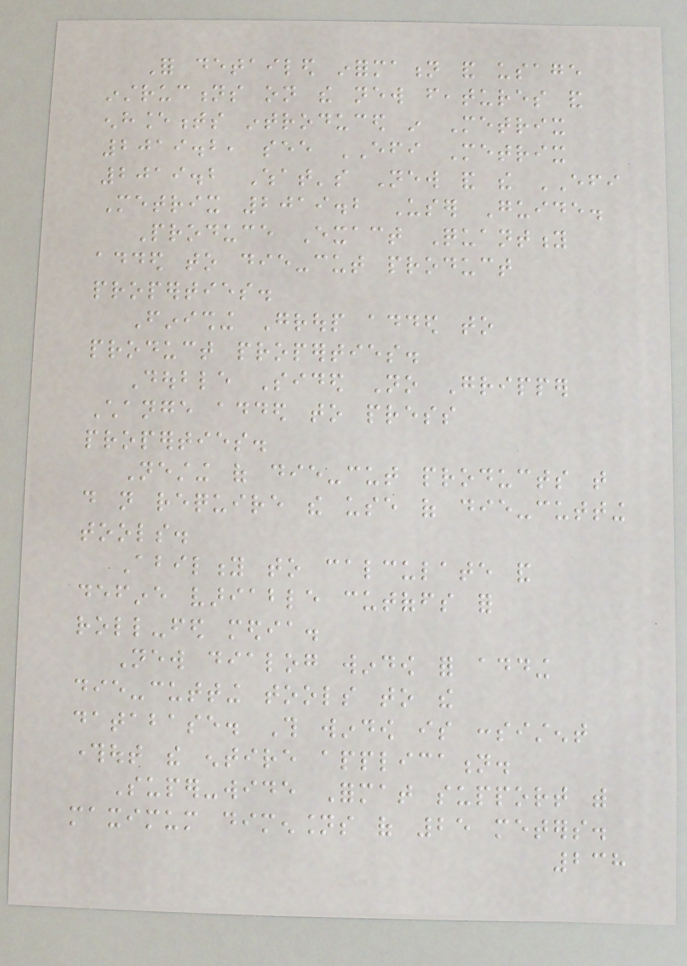For detailed information and usage
instructions on the new features and
enhancements introduced in Metrix
2019.2, see EFI Metrix
2019.2 What's New and the EFI
Metrix 2019.2 User Guide.
Produce Exact Quantity
added to die-cut product
properties.
Finishing Group added to
product properties.
Double Sided No Gripper
Change added to press
properties.
Nesting of die-cut products that
do not require the use of die-cutting
tools.
Ability to calculate and
define variable cutoffs for
roll-fed media.
New dialog window for adding
die-cutting tools to the
database. This window is consistent
throughout the entire application.
Super-wide Format support with
maximum dimensions of 25 meters.
238
